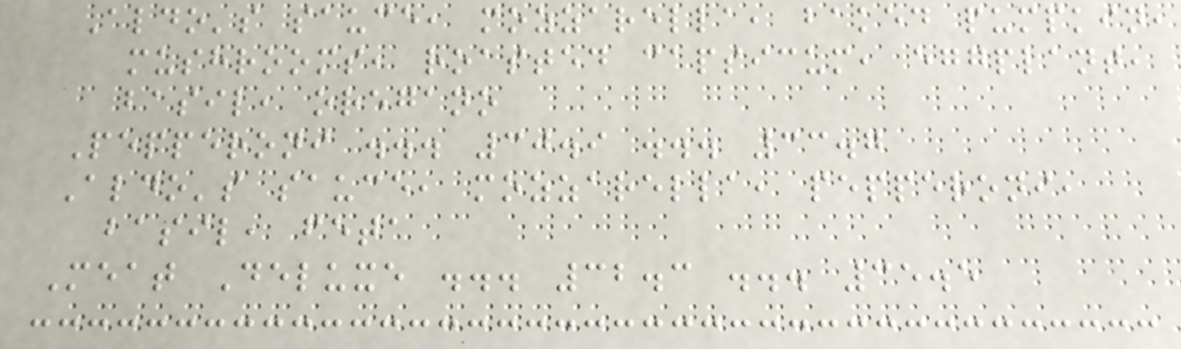Aldo's sauce, mozzarella, baked pumpkin,
mushrooms, roasted capsicum, eggplant,
basil, oregano
Pepperoni ... 30.9 ... 33.7
Aldo's sauce, mozzarella, pepperoni,
basil, feta
Meat Deluxe ... 32.3 ... 35.5
